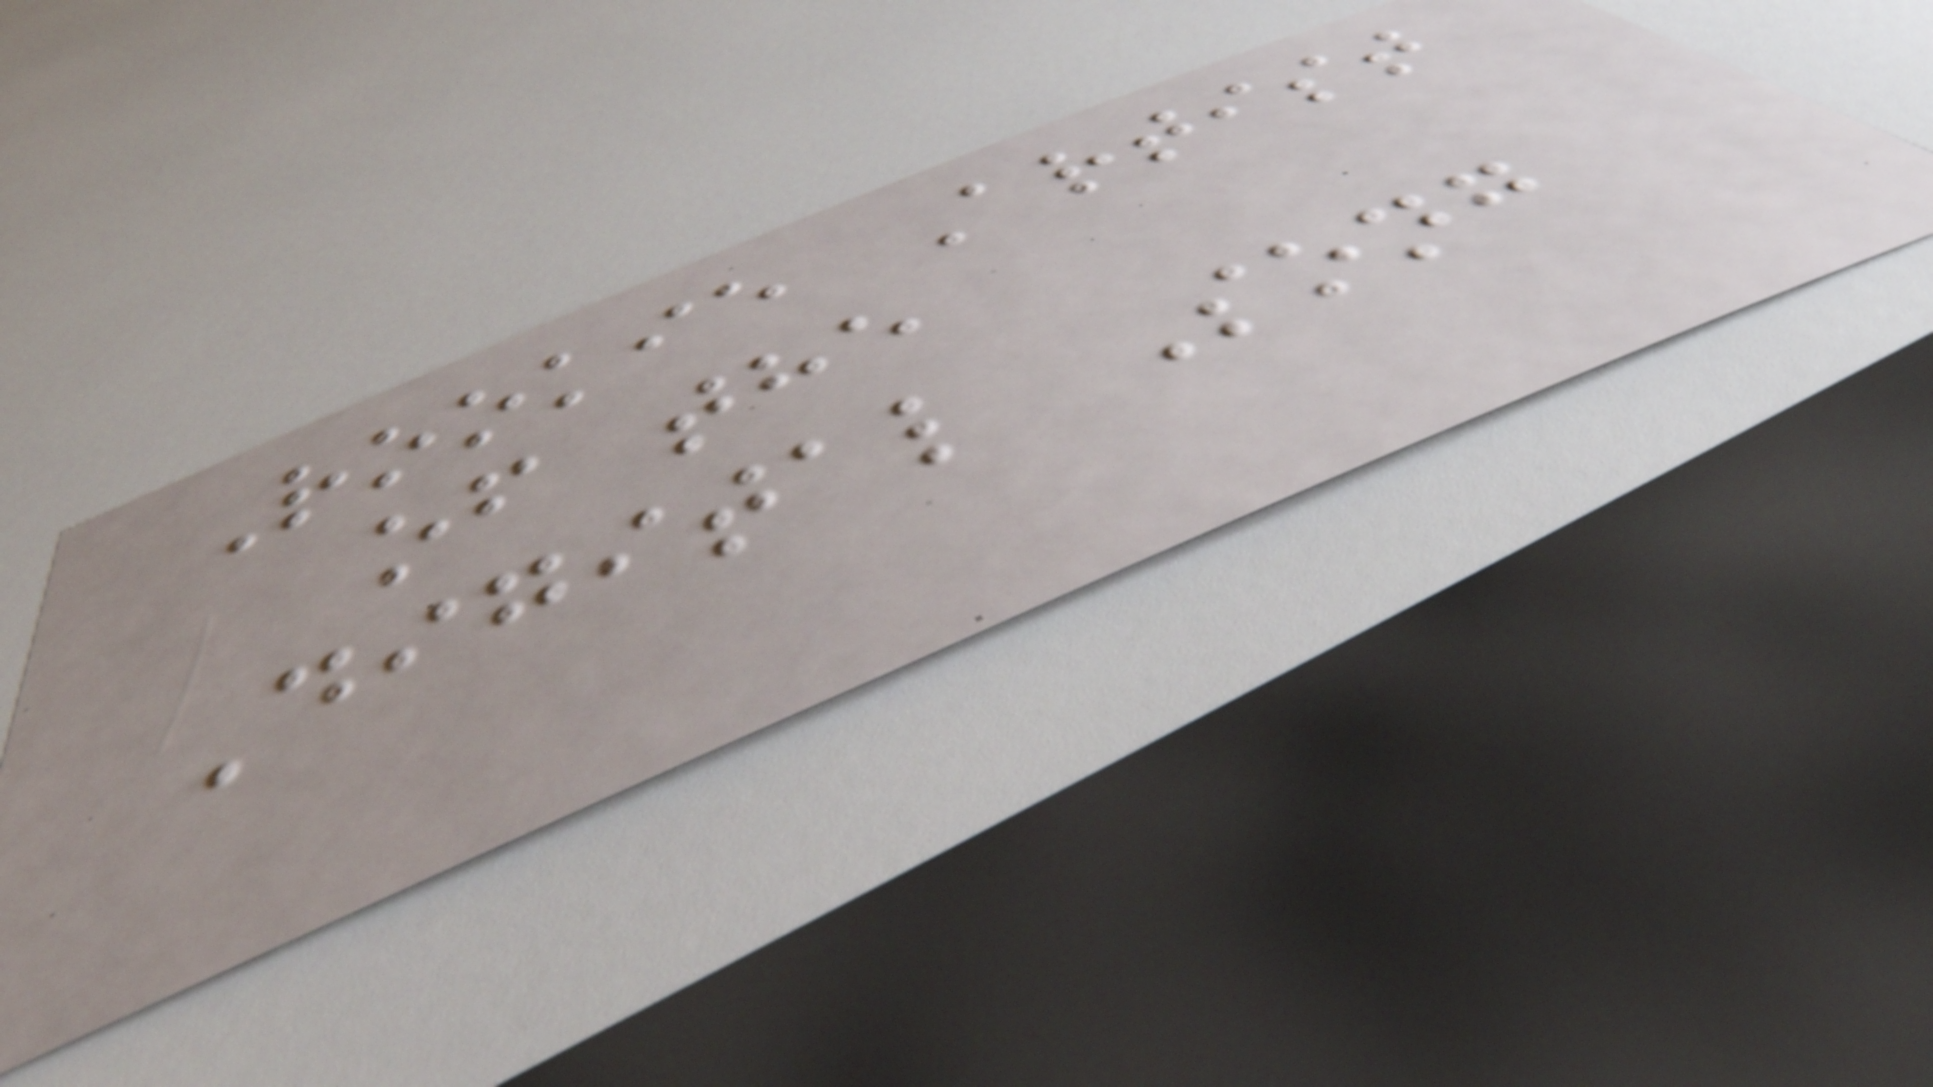Rookie Artist
of the
Digital Song
